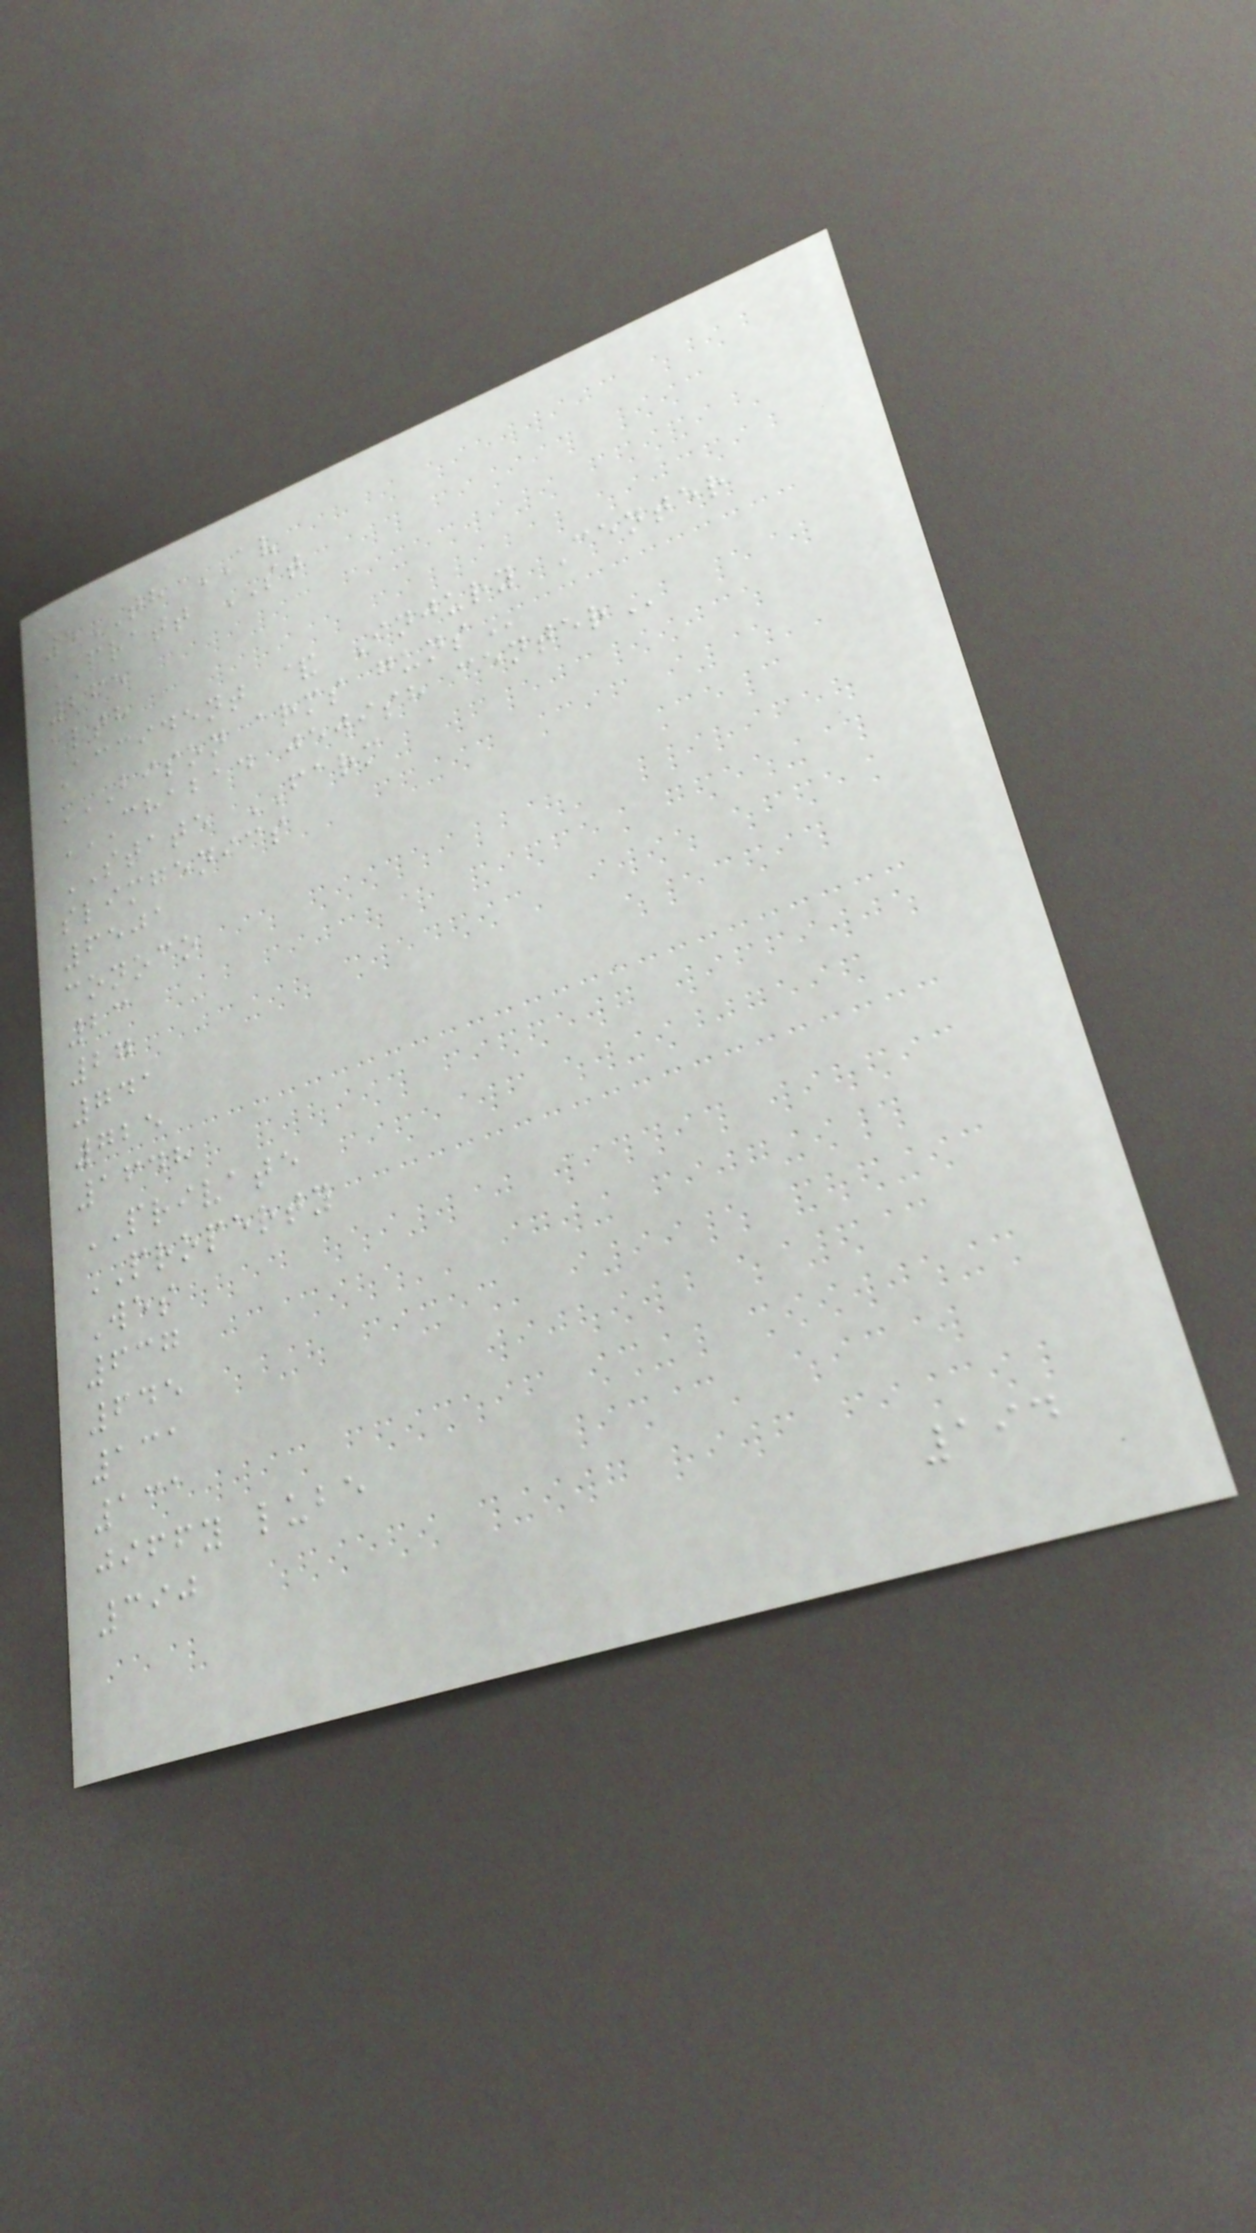5TH AV
PRATT ST
265
alth
Accident & Injury Center
BISON ARMS GUNS
CHABAD JEWISH CENTER
STATE FARM
slimgenics
6501
conoco
23
27
741
725
1648
PRIVATE
PROPERTY
Wes
637
645
131
131
jiffy lube
390
194
